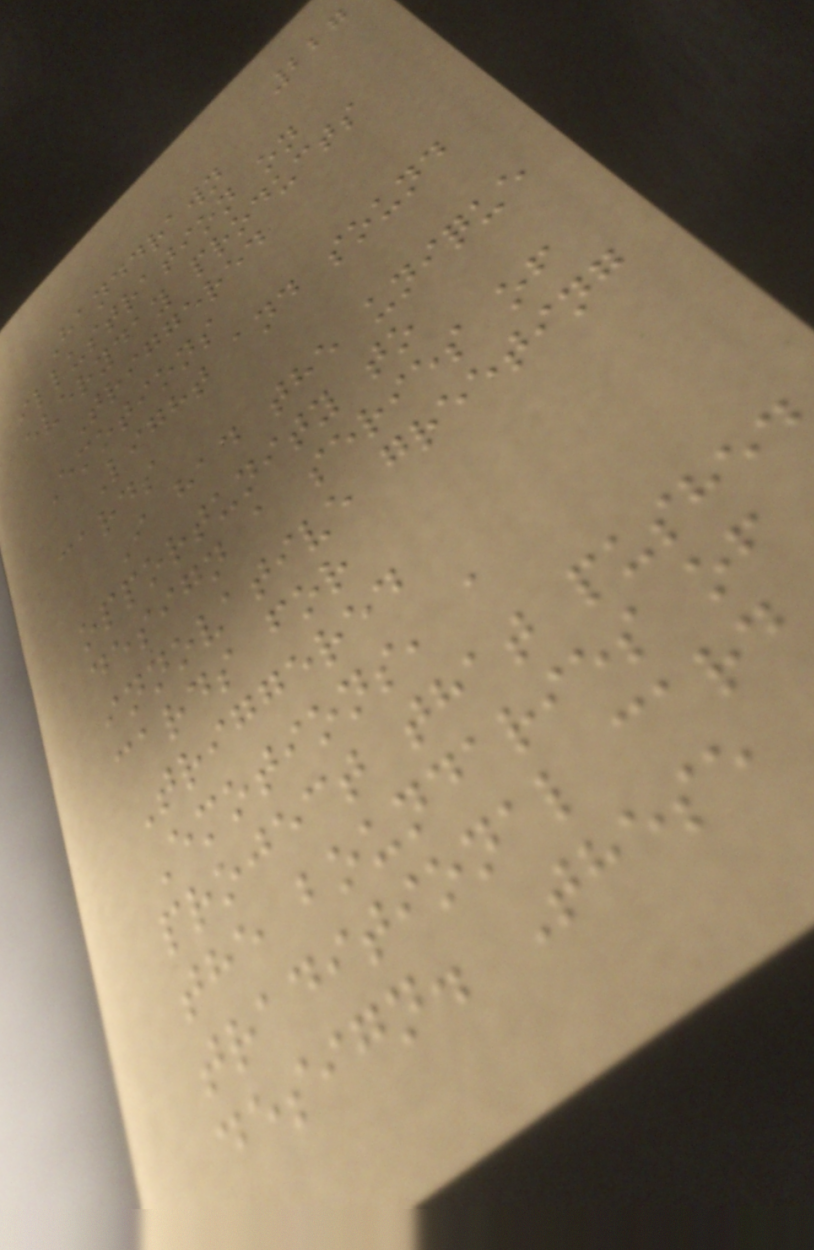227
Handdrawn
illustration on
everyday products
Triggered
Emotions
Light and sound
cards
I had the unique
opportunity to
design a series of
innovative greeting
cards for
Triggered
Emotions, a
project that pushed
the boundaries of
traditional card
design. These
